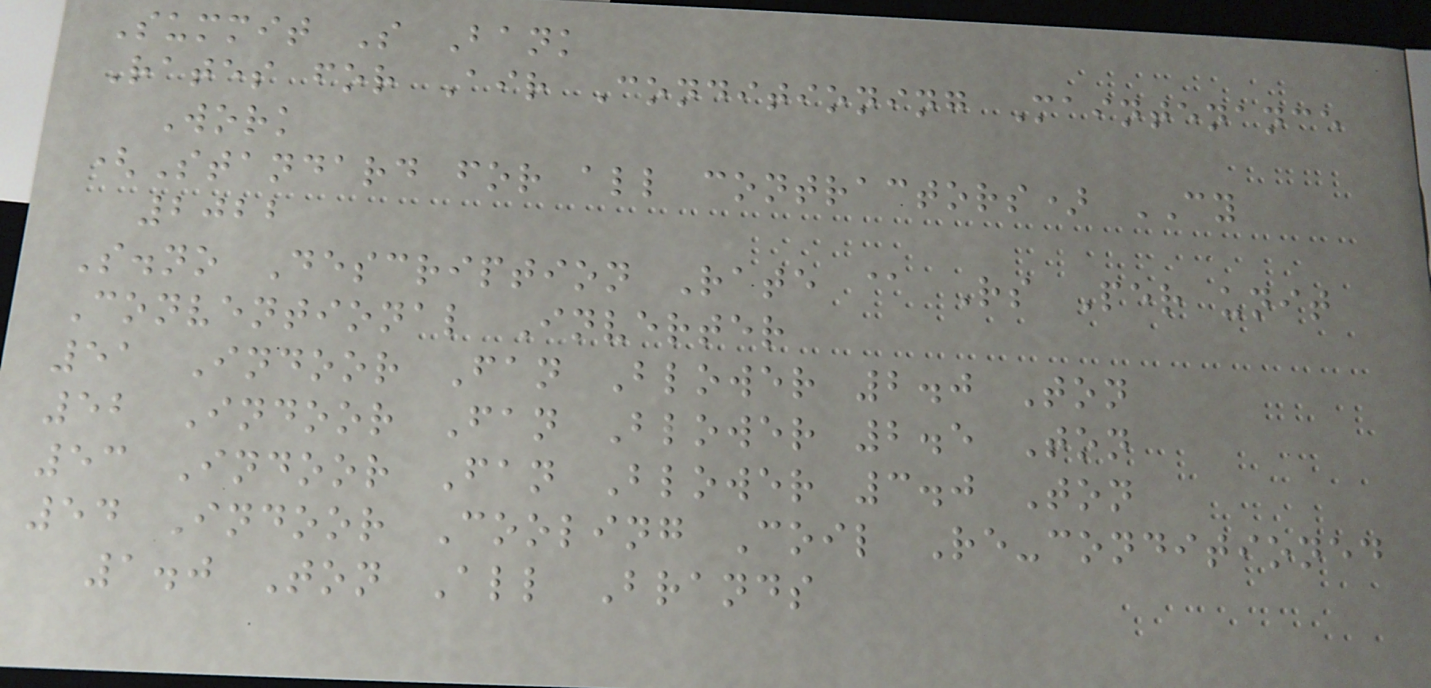Summit S Bank
Rates for Air Conditioning Maintenance
Work
(Standard for all contractors) CY
2022
S.no Description Rate @ Rs Per unit
Conventional Inverter
51 Indoor Fan Blower 2.0 Ton
52 Indoor Fan Blower 2.5 Ton
53 Indoor Fan Blower 3.0 Ton
54 Indoor Cooling Coil Re-conditioned
1.0 Ton All Brands
